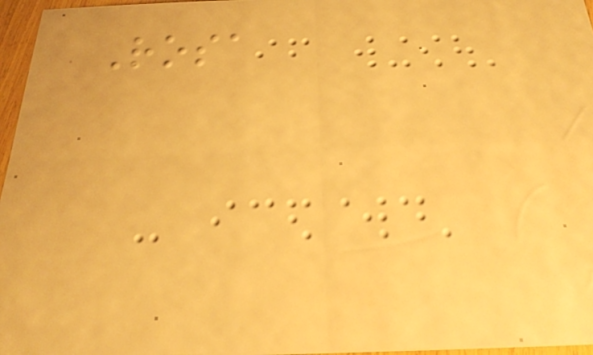Rosa
